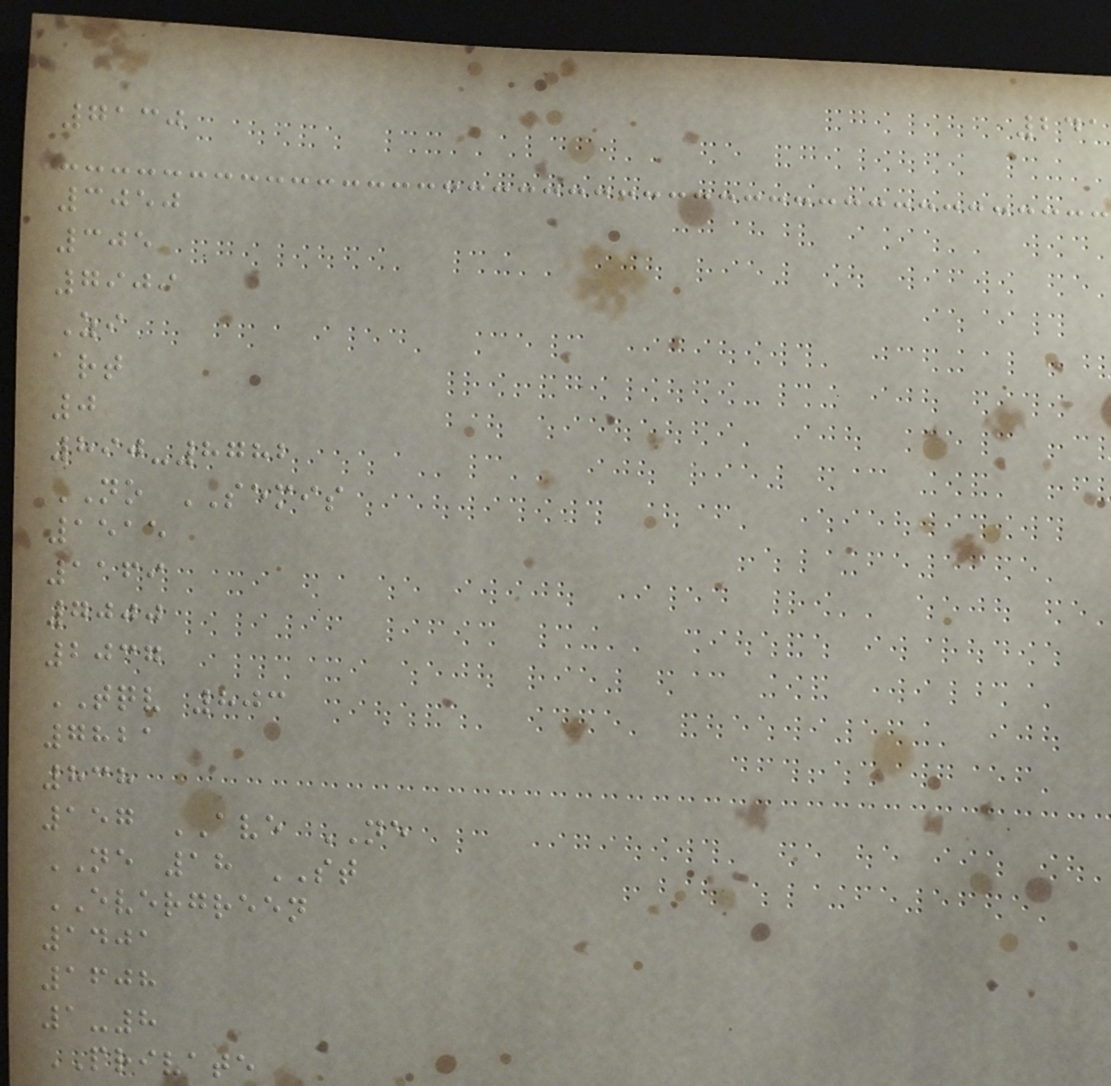241
7130
3050
305
7909
Zi
art
0
890-8782
NO SEMIS
1515
1169
7000
2037
TQV 803
7821
838
157 AVE NE
NE 18 ST
EVERGREEN
1401
1608
1-8
PRIVATE
